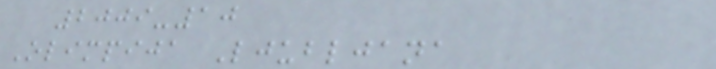2009-10
Olimpija Ljubljana
